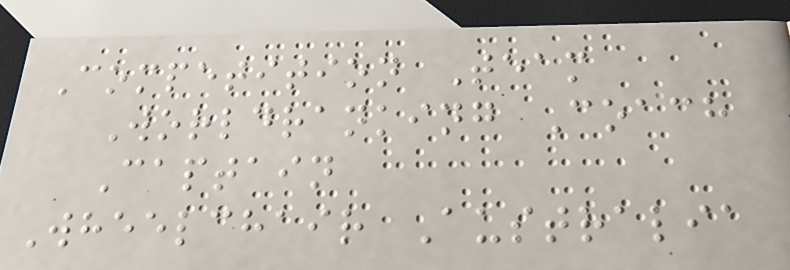Competition Team
Worldranking Coach
Captain
Wheelchair Australia
